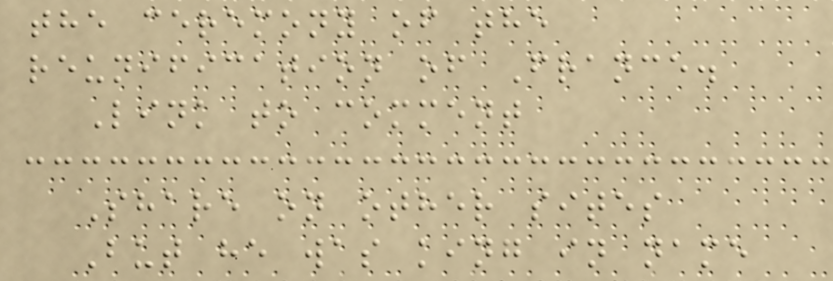the ceremony of the
reunification of France.
Link to comment
Share on other sites
But he was king in name
